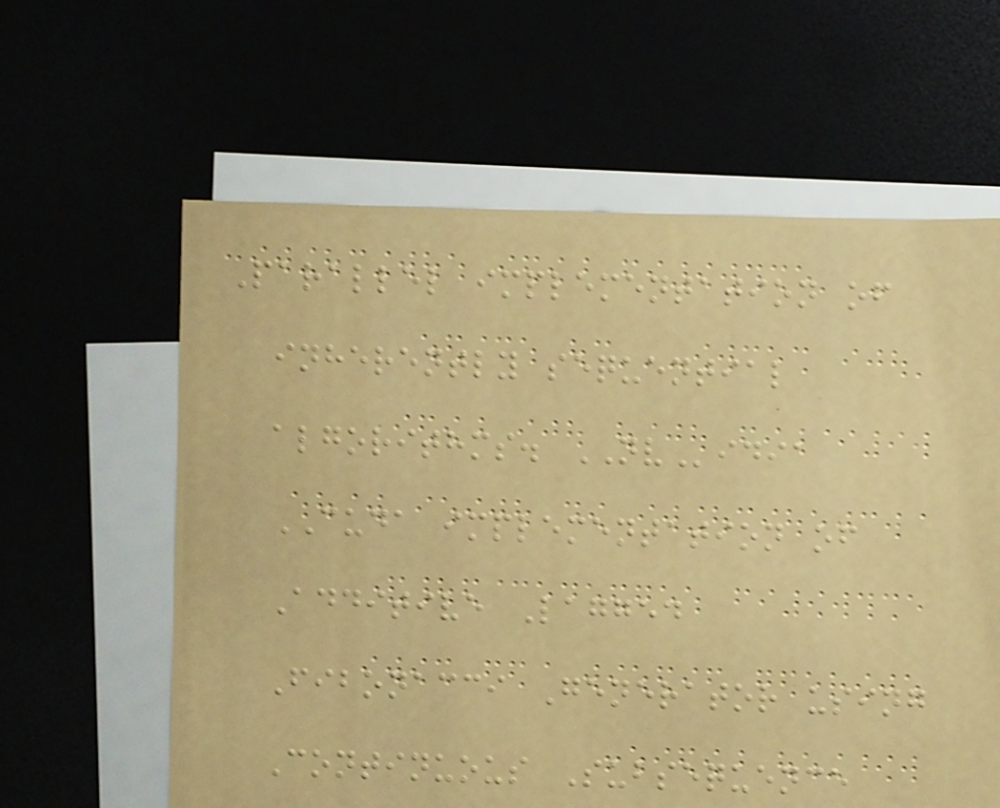Parallel implementation of
inherently sequential
algorithms. NVidia
CUDA implementation of
Additive Lagged
Fibonacci Generator using
Continuous Subsequence
